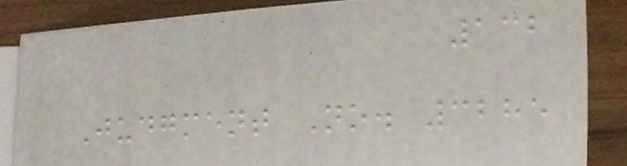132
Judgment No. 3285
